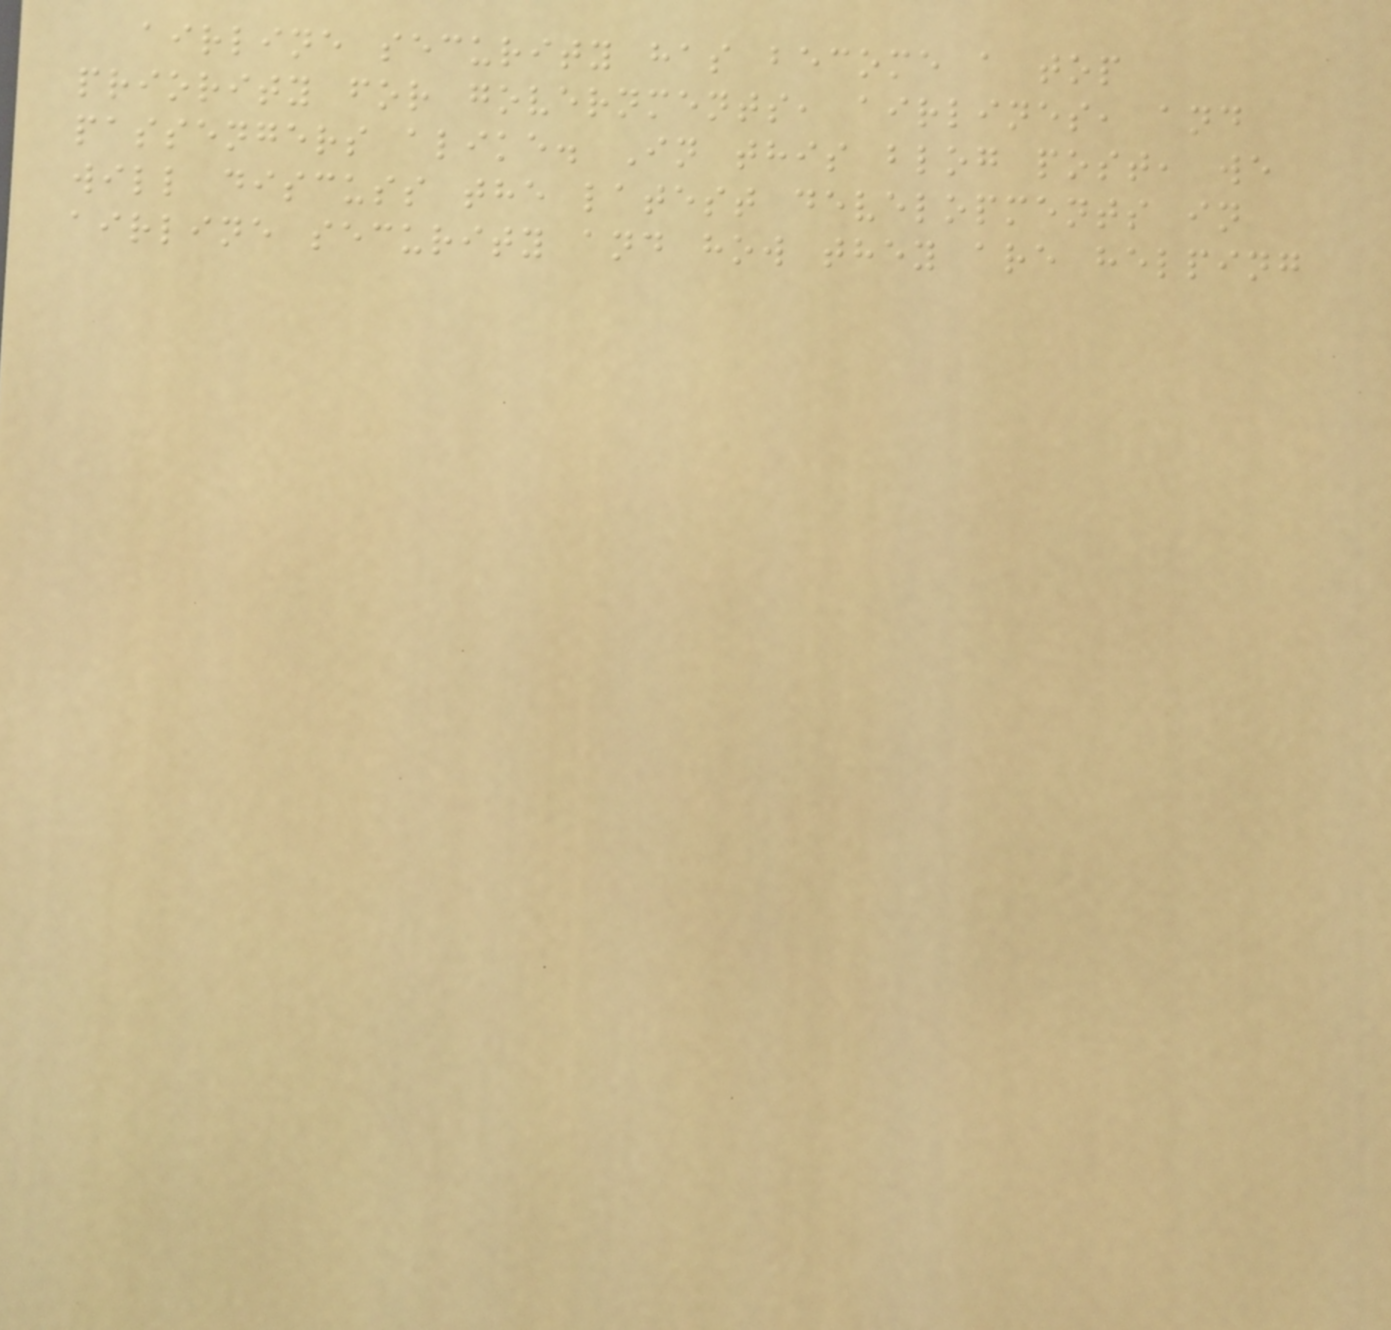airline security has become a top
priority for governments, airlines, and
passengers alike. In this blog post, we
will discuss the latest developments in
airline security and how they are helping
